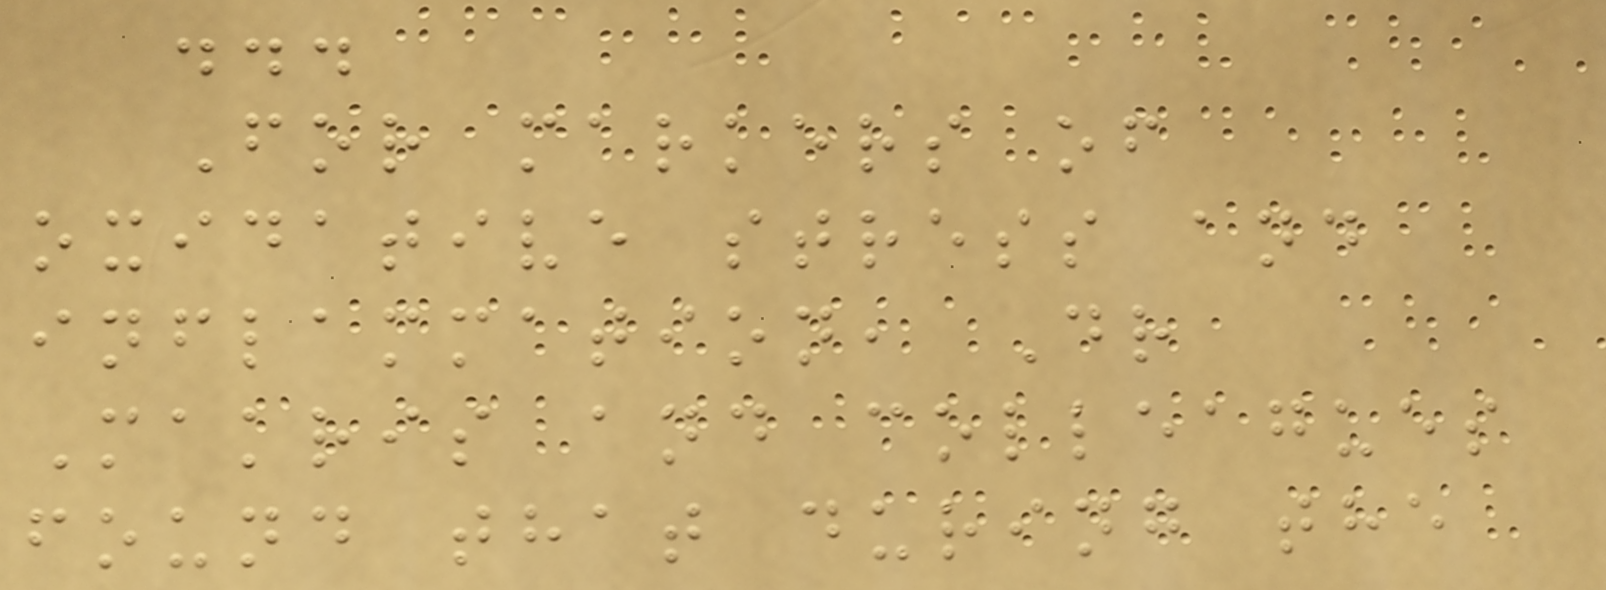...
For markers of
oxidative stress and
inflammation, Dr
Makris and colleagues
found that during the
